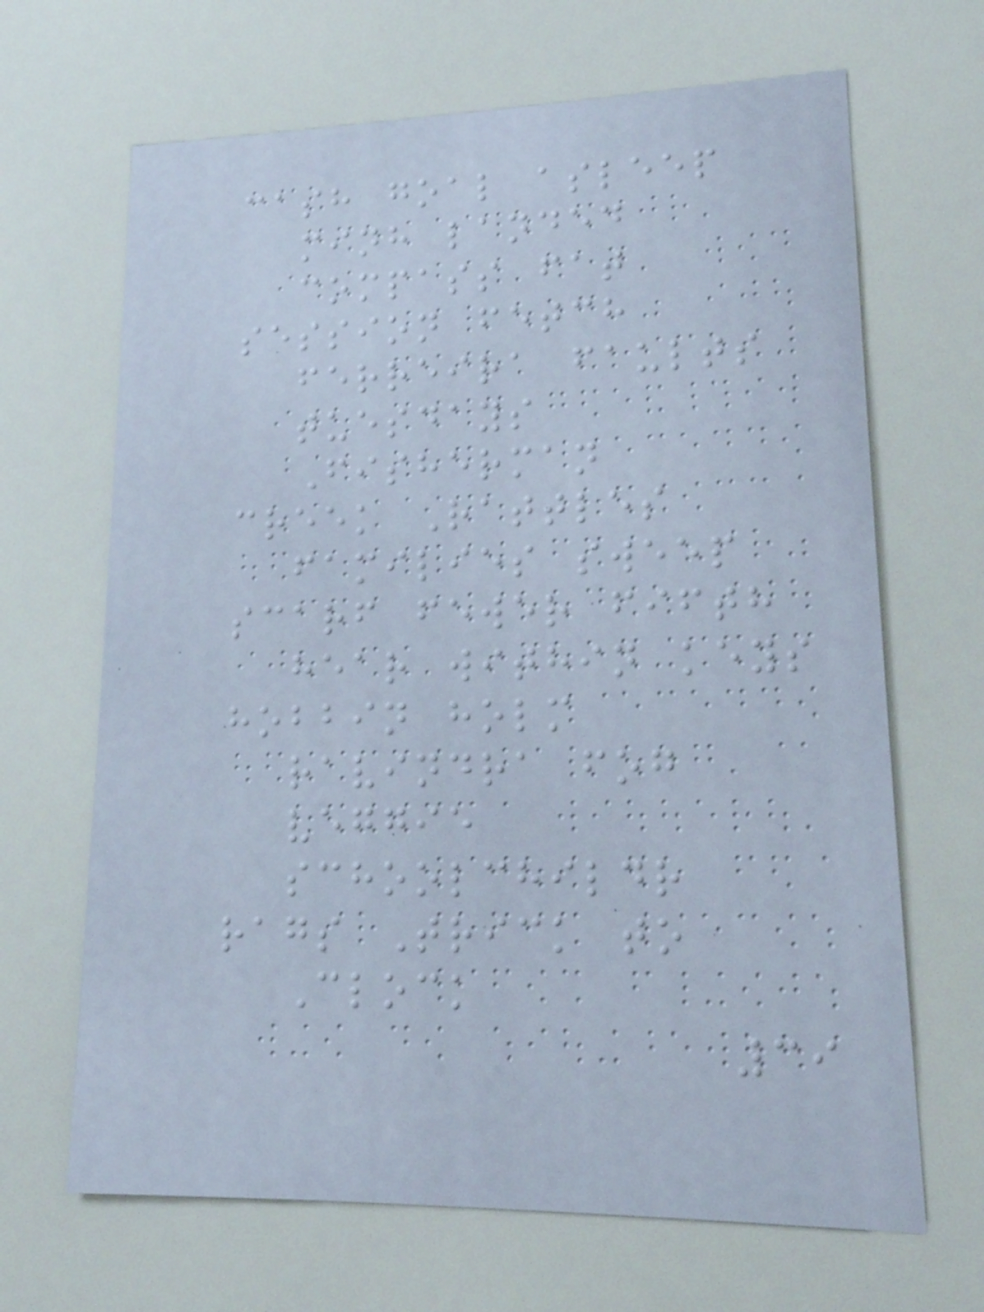cash goal asleep
minh landed
compass fat
session fetch
ferreira faults
tuesdays
Fisherman
creek Rattles
families sweep
scarf fewer fifth
hear within keys
hobbin holm
ravindra fog
veggie
schoolchildr
rags Trick to
Clock
39
